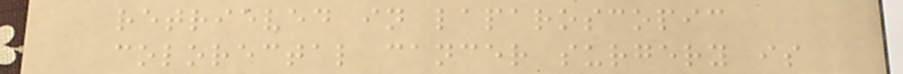retrieved in laparoscopic
colorectal cancer surgery is
